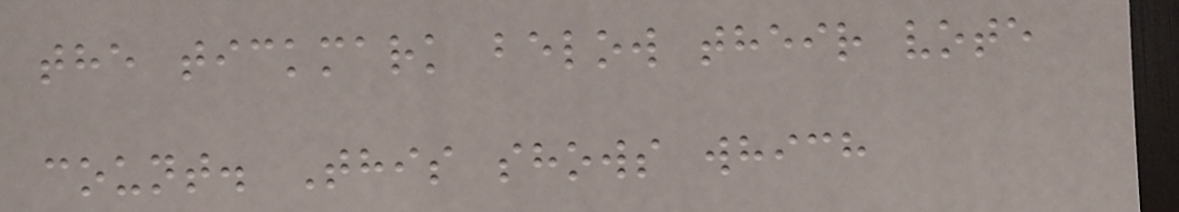the tickmark below their vote
count. This shows which
